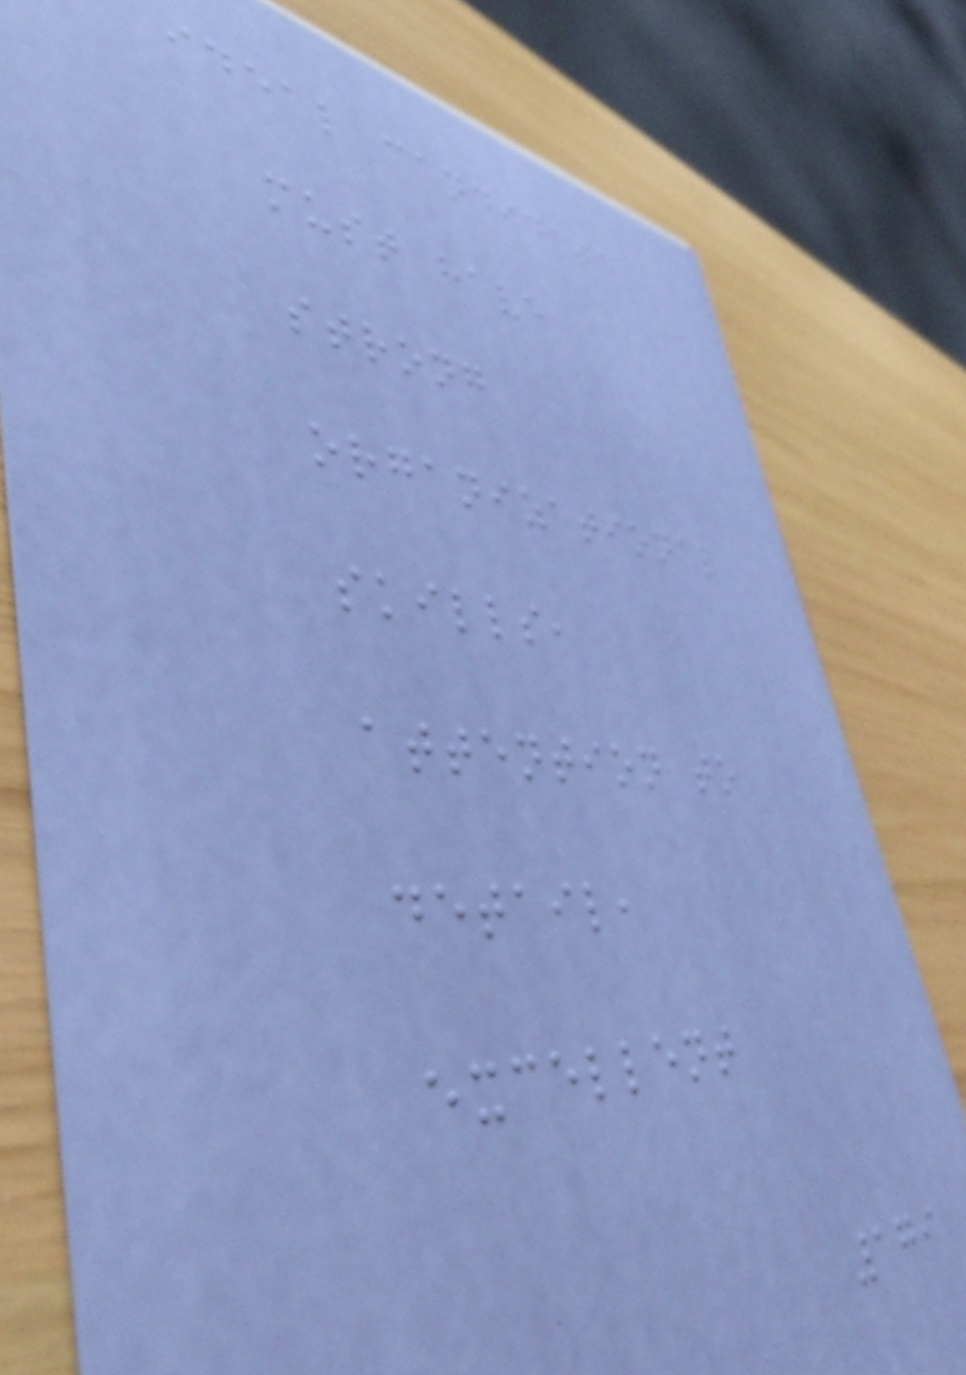ideal candidate
must have
strong
organizational
skills,
attention to
detail,
excellent
179
